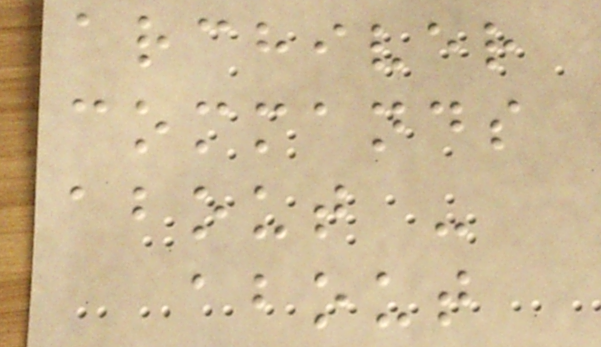archiver
commands
about -
about
